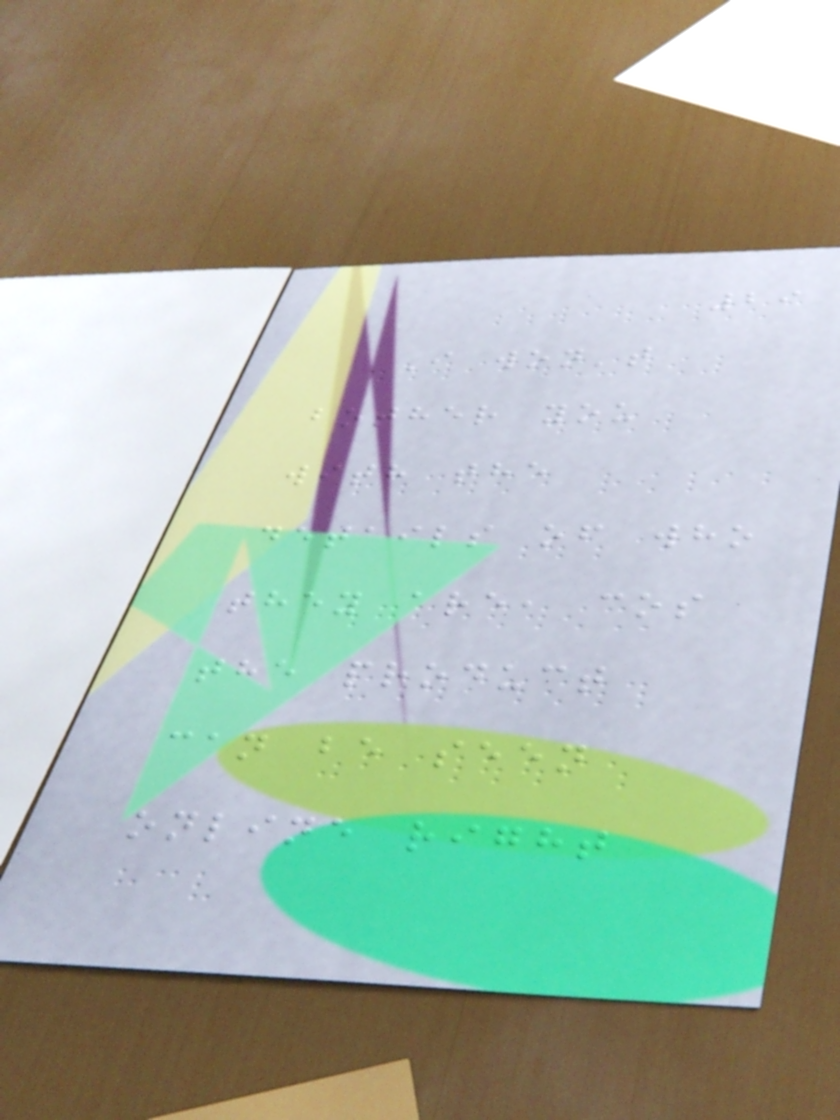29
I won't
bother you
with the
details of who
they are, cos
the product
can be seen
online right
